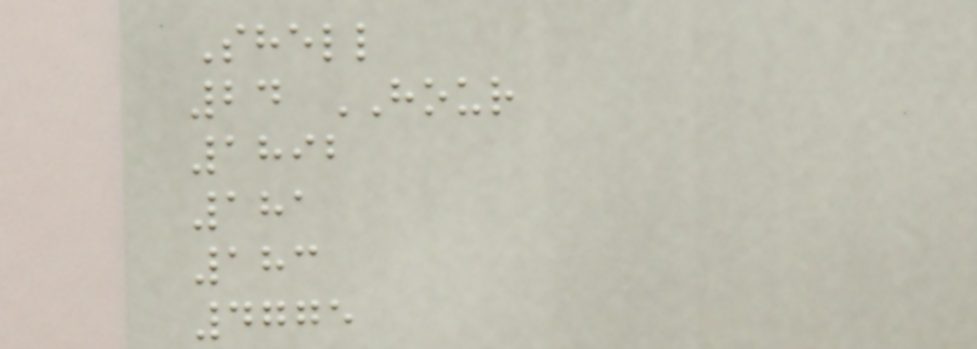Shell
24 HOUR
1892
181
183
4775
